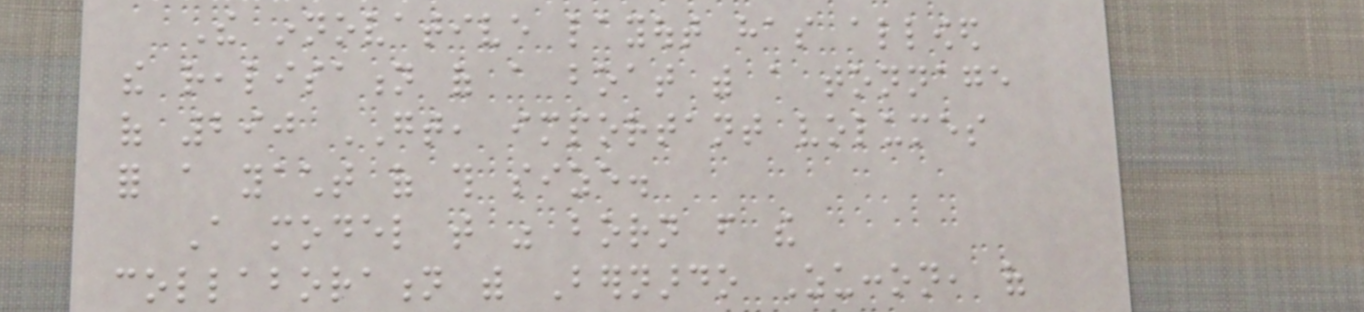The innovative layout has allowed
the realisation of a boat with a tonnage
of 290 GT, important volumes
for a yacht of this size.
A model that was born from the
collaboration with Bernardo Zuccon, of
